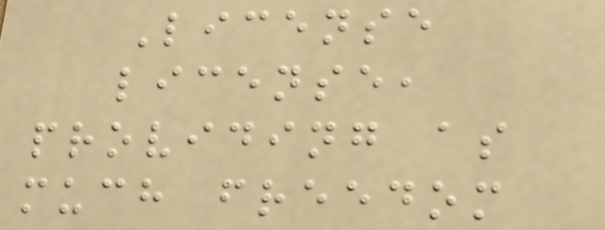License
license,
providing as
much freedom
